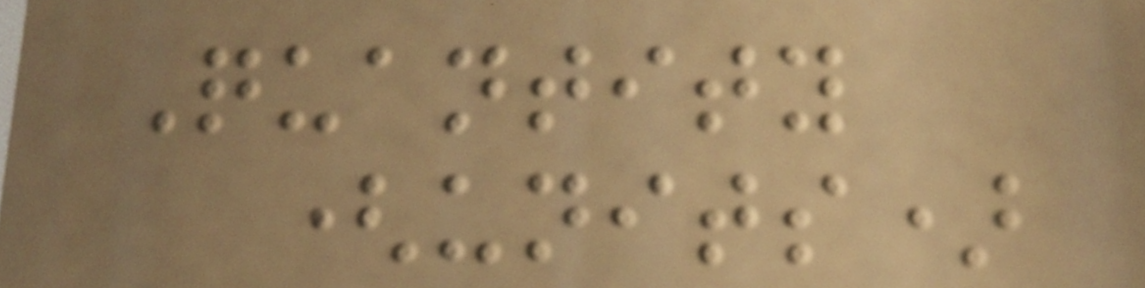Quantity
(units)
